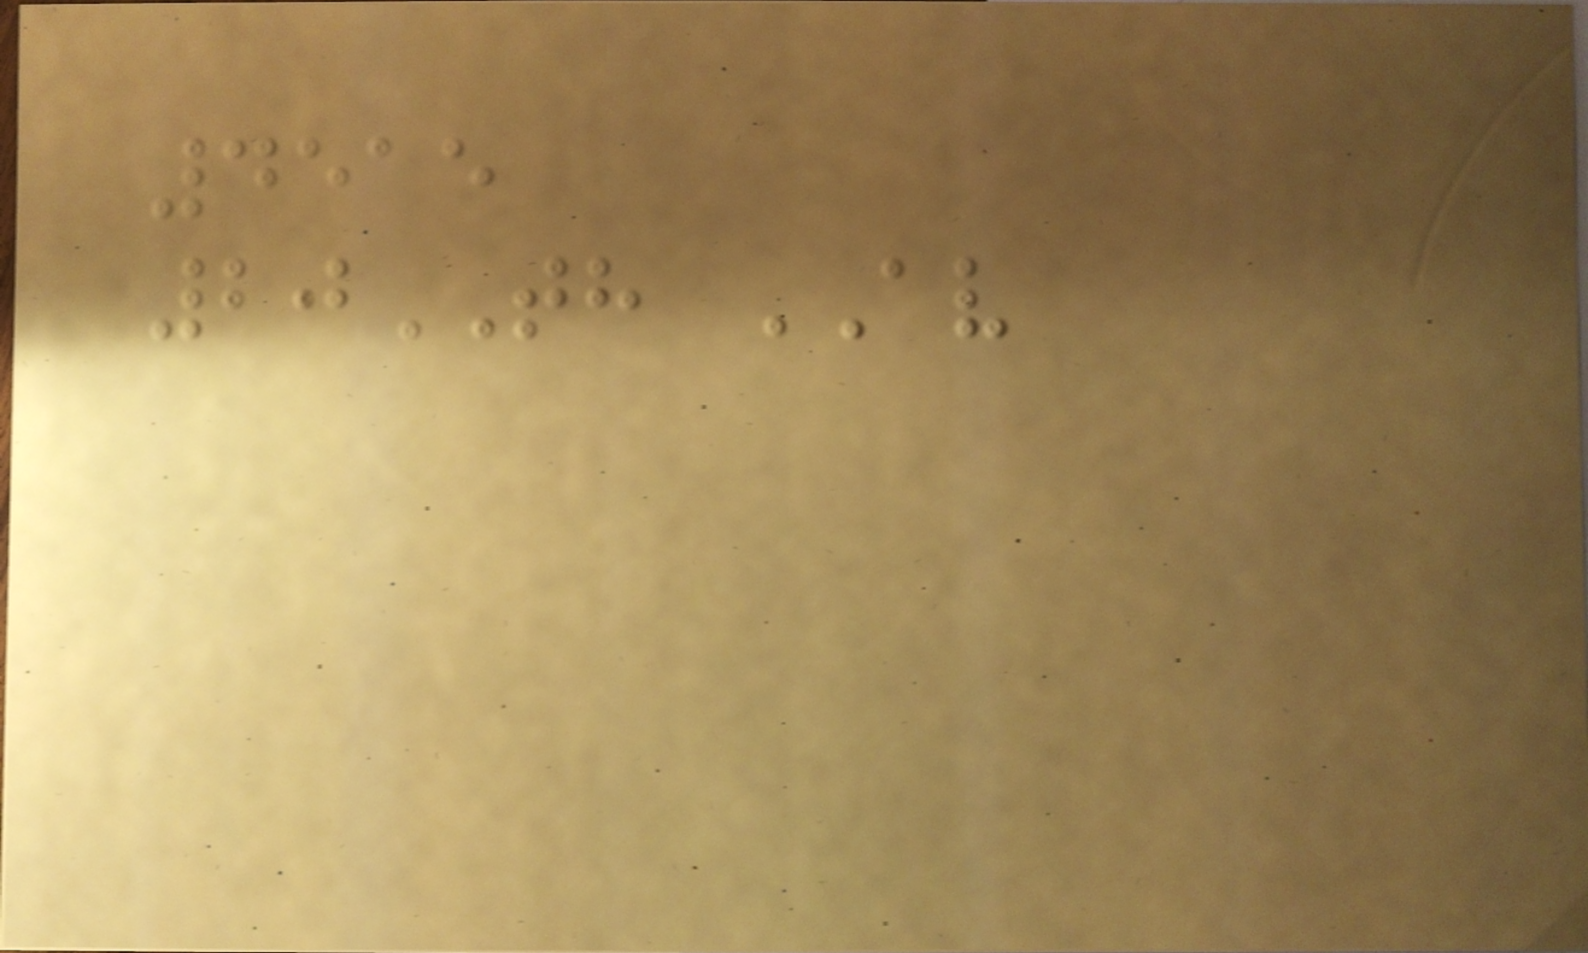4515
20TH AV
